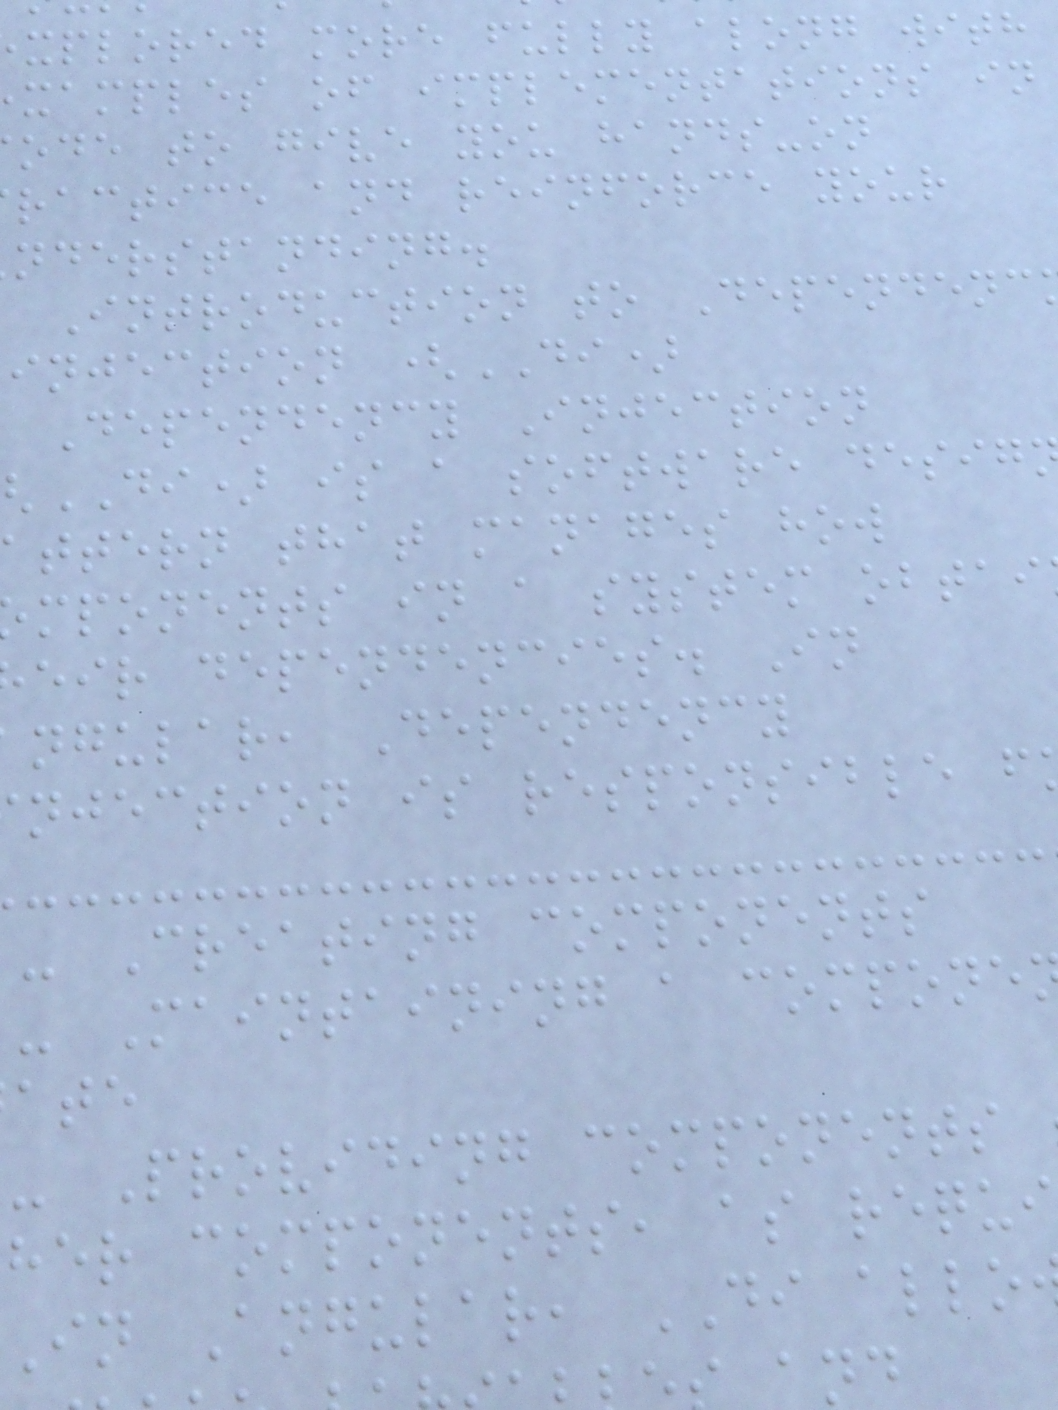xplored more fully along with
xamples of implementations in
ode to give you hands-on
ractice and reinforce your
nderstanding.
Introduction to Dependenc
injection (DI)
Dependency Injection
DI) is a software desig
ttern that manages how
mponents in a system obtai
eir dependencies. In
ngular, Dependency
njection is responsible f
- Creating components
- Maintaining a compone
- Providing components
her components, as requi
In Angular, DI allo
